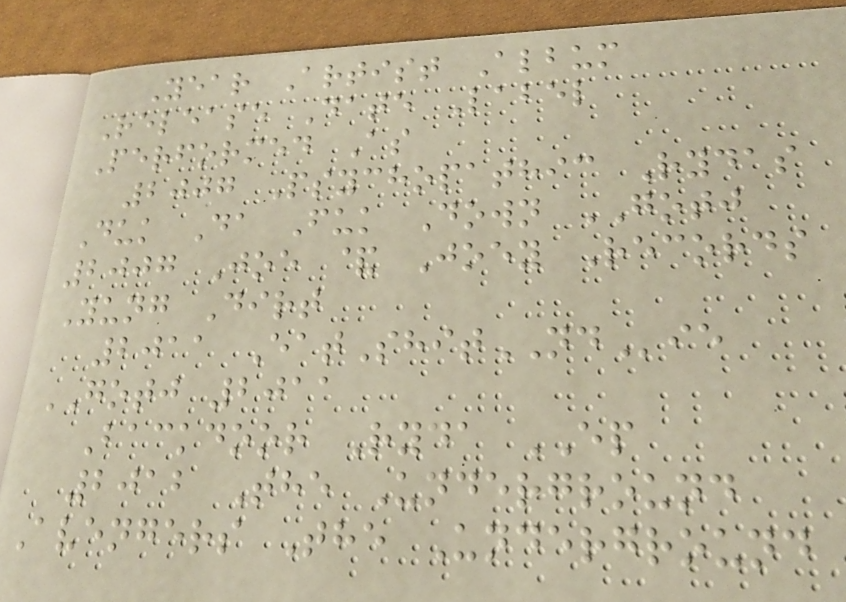Year Artist Album
Release Date Label
Performed As
2007 Psychopathic Rydas
Duk Da Fuk Down GOTJ
2007 Joe & Joey Records
Yung Dirt
2011 EatShitNDie
GOTJ 2011
Backdoor Ryda EP
2012 The Underground
Avengers The Underground
